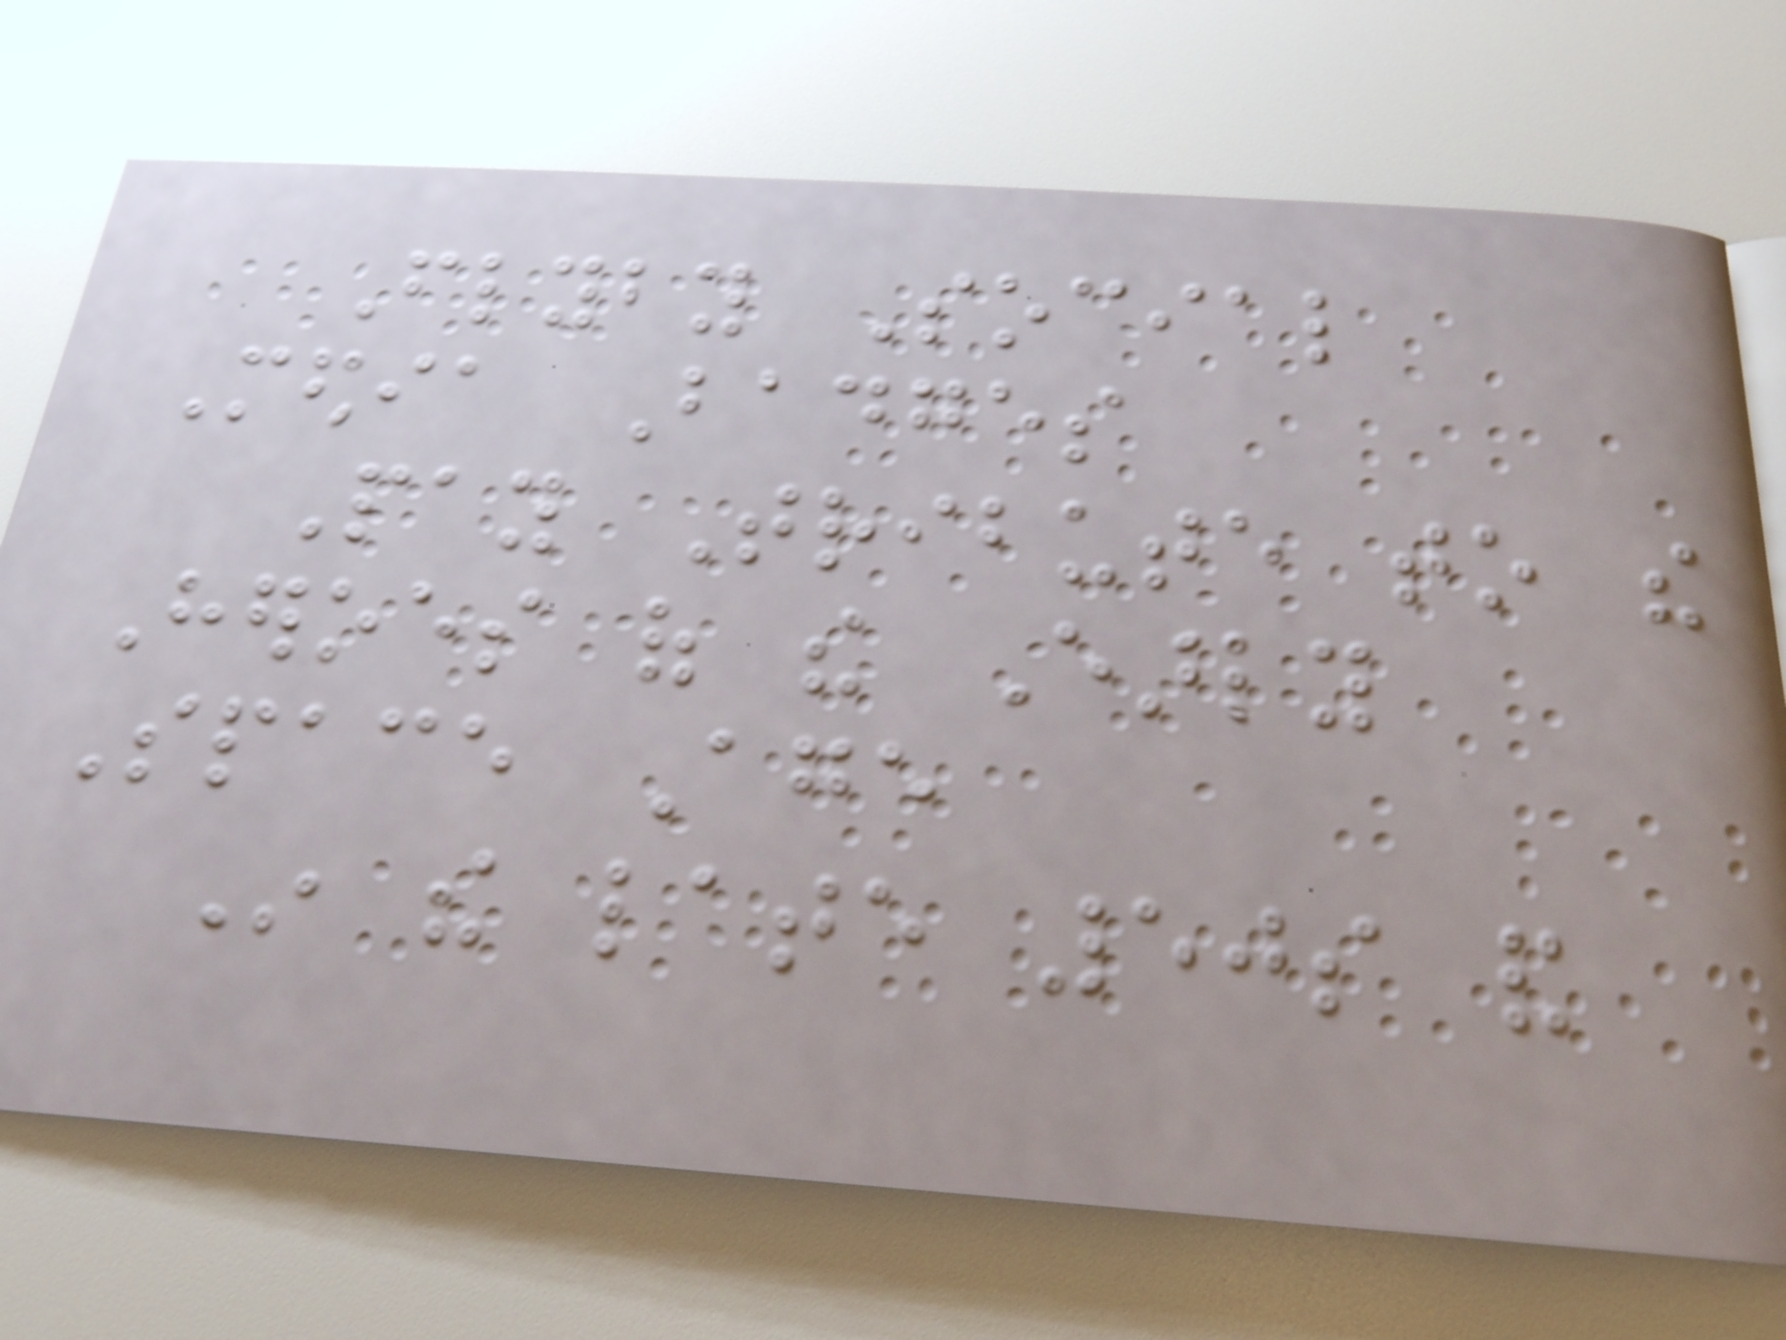Flyby Social
Media Badges
Pay Tribute to the
Heroes of the Early
Space Age
In the late 50s and
